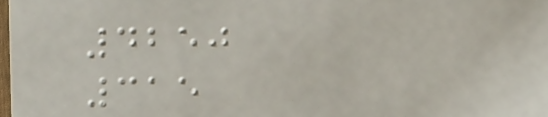4250
315
